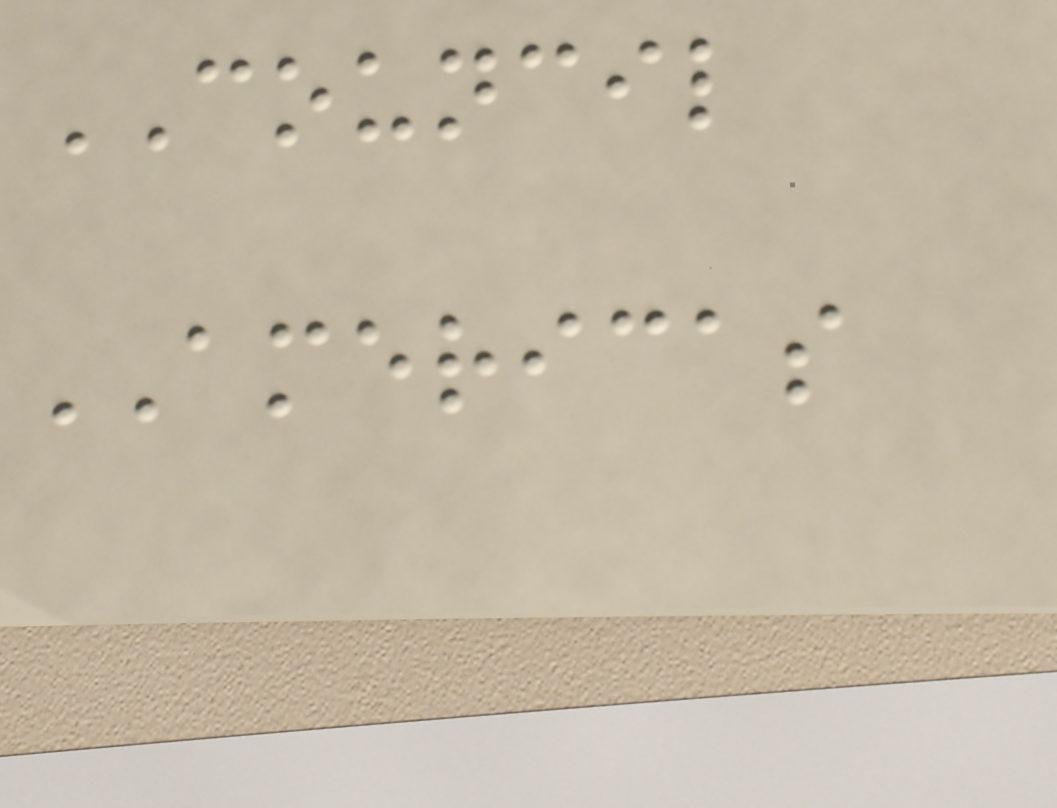COUNCIL
AMERICAS
